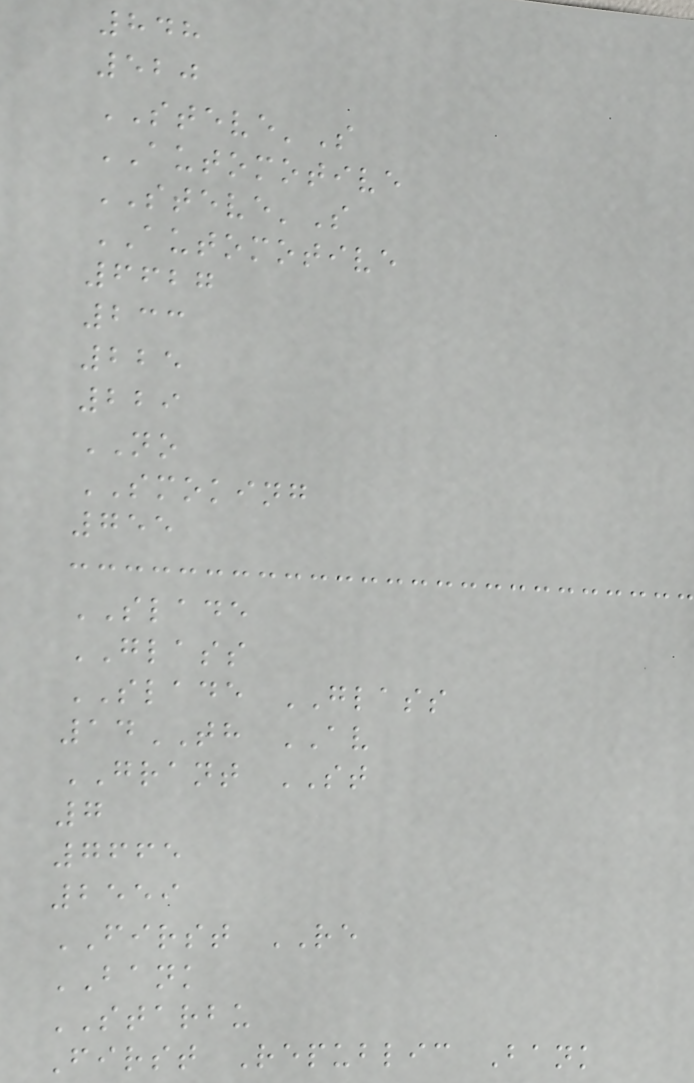848
520
STEVE'S
AUTOMOTIVE
STEVE'S
AUTOMOTIVE
6627
233
225
229
NO
SMOKING
755
SLADE
GLASS
SLADE GLASS
14TH AV
GRANT ST
7
7665
2559
FIRST RE
BANK
STARBU
First Republic Bank
